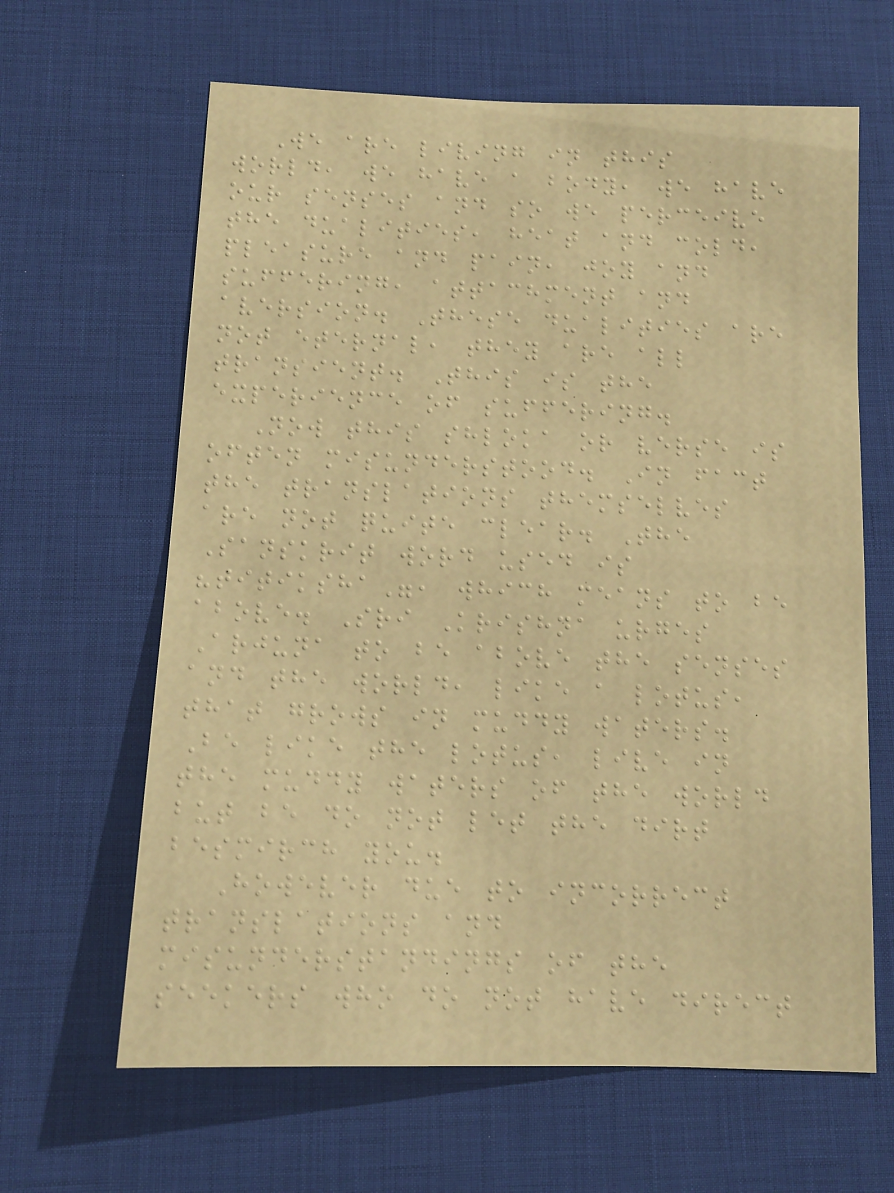We are living in this
world, we have a body, we have
our senses and so we perceive
the dualities, heat and cold,
pleasure and pain, joy and
suffering, attachment and
aversion. These dualities are
not eternal, they are all
transient. This is the
experience of suffering.
Now this shloka or verse is
often misunderstood. In fact
the translations themselves
are not quite clear. The
Sanskrit word used is
"titiksha", which means to be
above. Sri Krishna urges
Arjuna to be above the senses
and the world, like a lotus,
that grows in muddy waters.
Be like the lotus, live in
the muddy waters of the world
but be do not let the dirt
besmirch you.
However due to incorrect
translations and
misunderstandings of the
seekers who do not have direct
